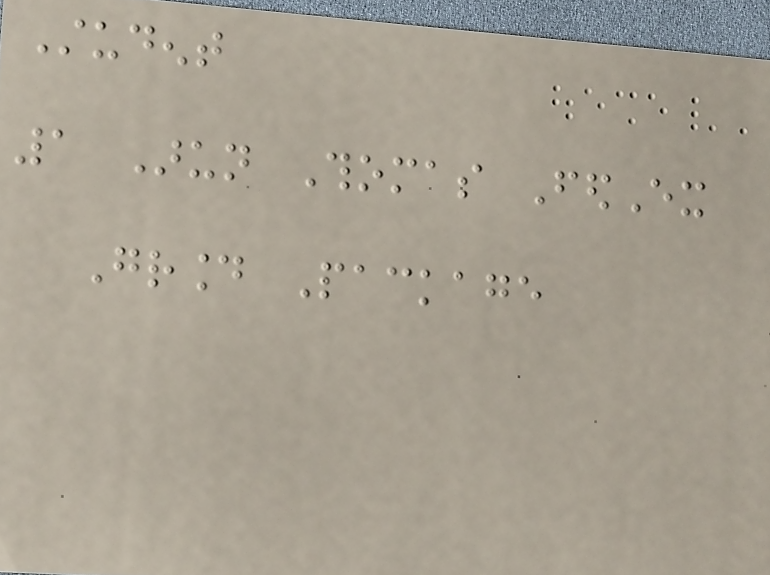Student
1 Arun Thomas FedEx
Ground Package
